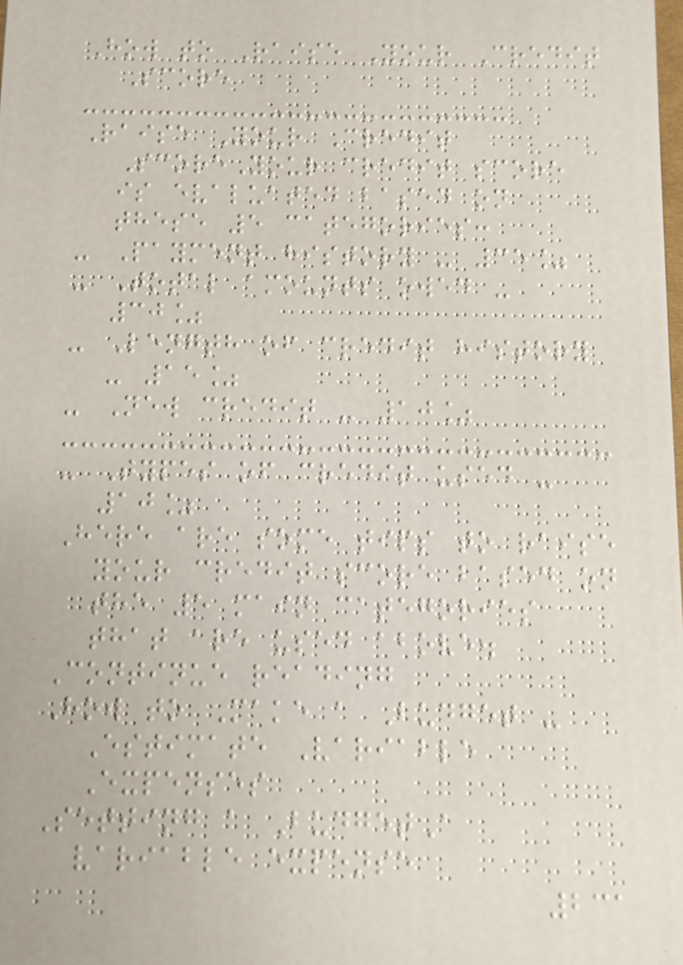How to Raise Your Credit
Score
Raise Your Credit
ScoreYour credit score
is evaluated based on
these 5 categories:
- Payment history - 35%
- Total amounts owed -
30%
- Length of credit history
- 15%
- New credit - 10%
- Types of credit used -
10%
Here are some tips to raise
your credit score based on
the 5 main categories
that are used above.
Continue reading
How to Make a Budget -
Estimate Variable
Expenses
Setting a BudgetA
variable expense
231
